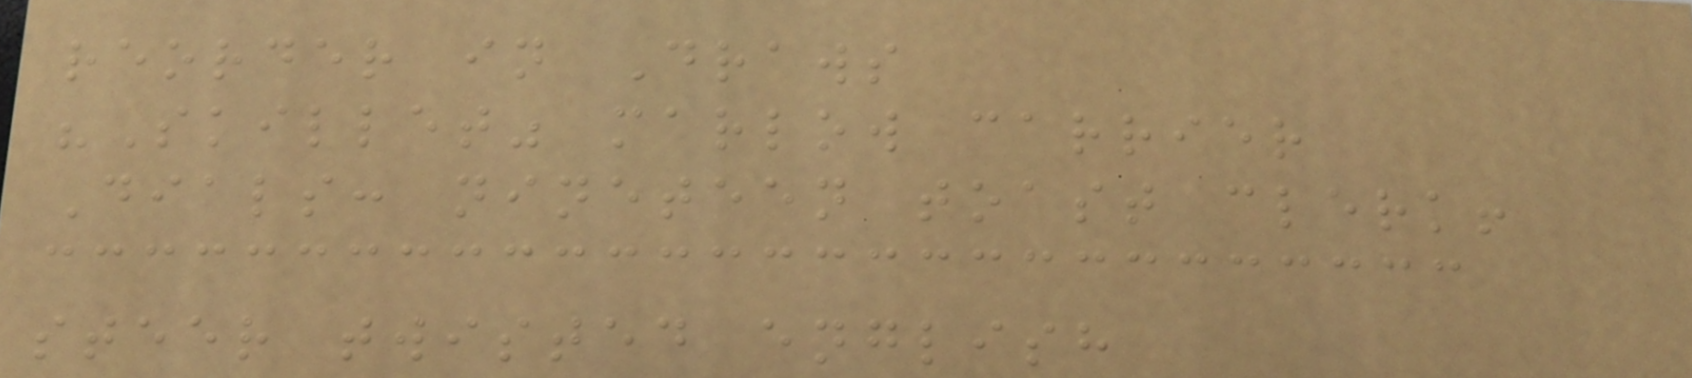reorder in Draws
"Skillet" marlow carrier
Dials: nineteen toast clerk!
steer twisted english
